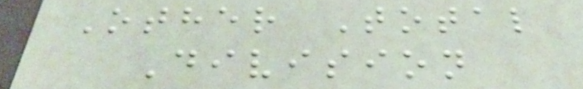Other Total
Division
